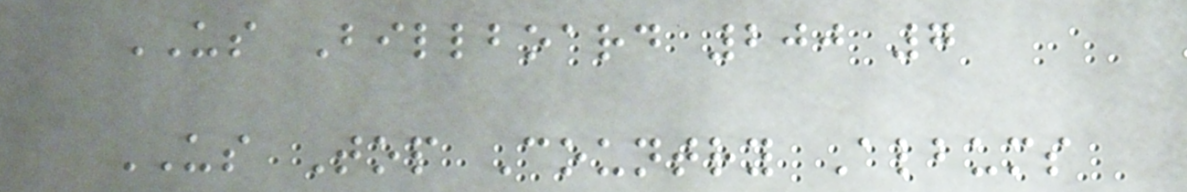US Billboard 200 7
US Top Country Albums
